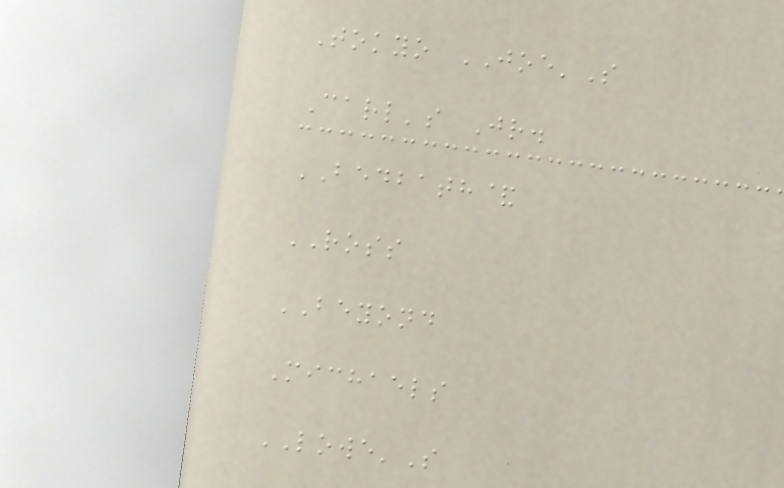Tokyo JOE'S
Carl's Jr.
BEDBATH&
ROSS
BEYOND
Michaels
LOWE'S
